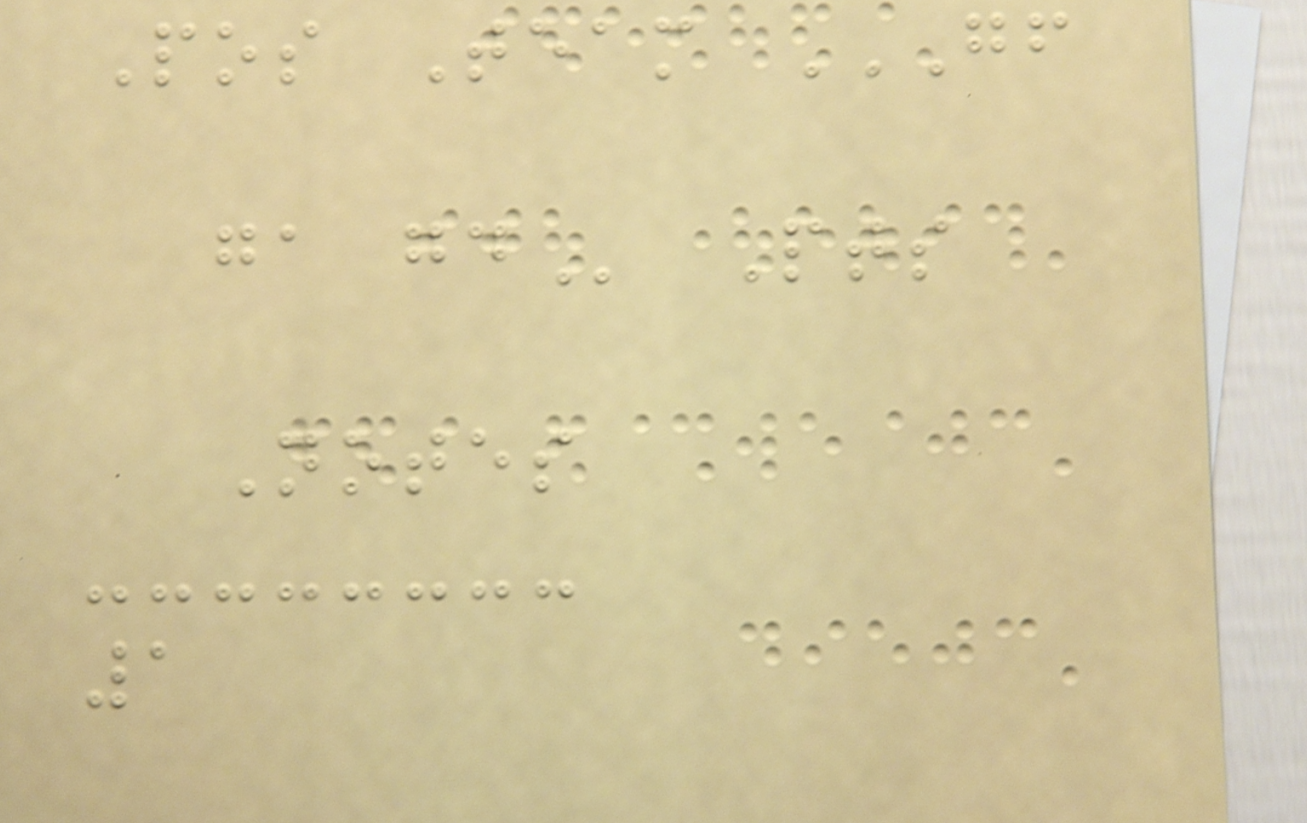Pos Team GF
GA GD Pts
Notes
1
